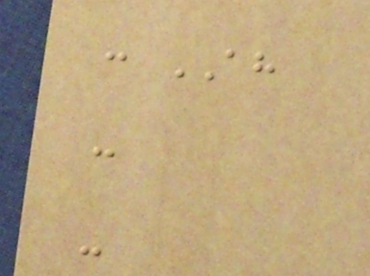: AH
:
:
